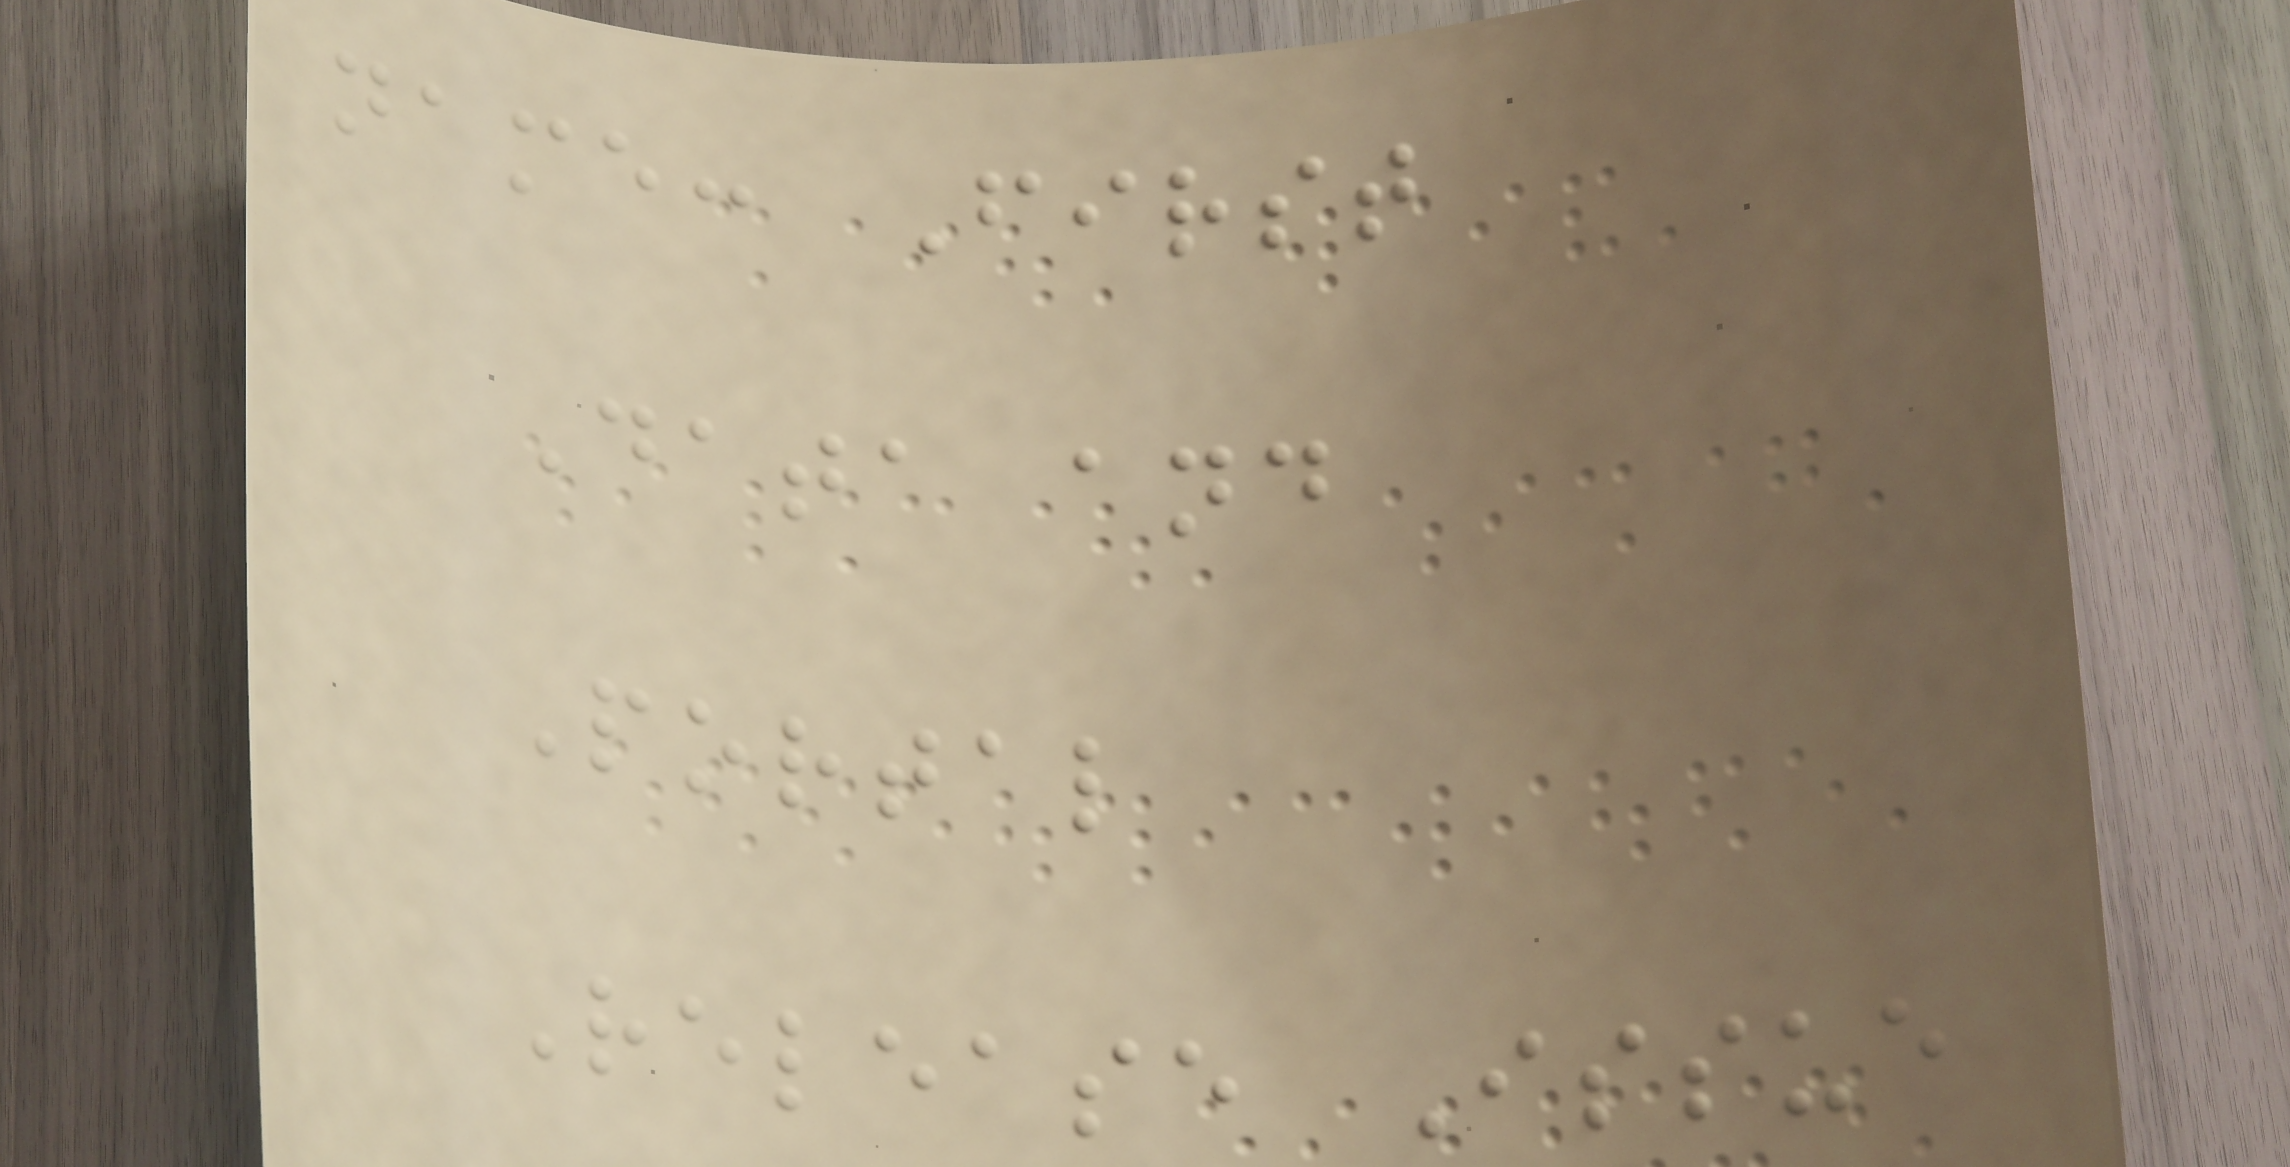name: First
Data and
Portal
Release Issue
